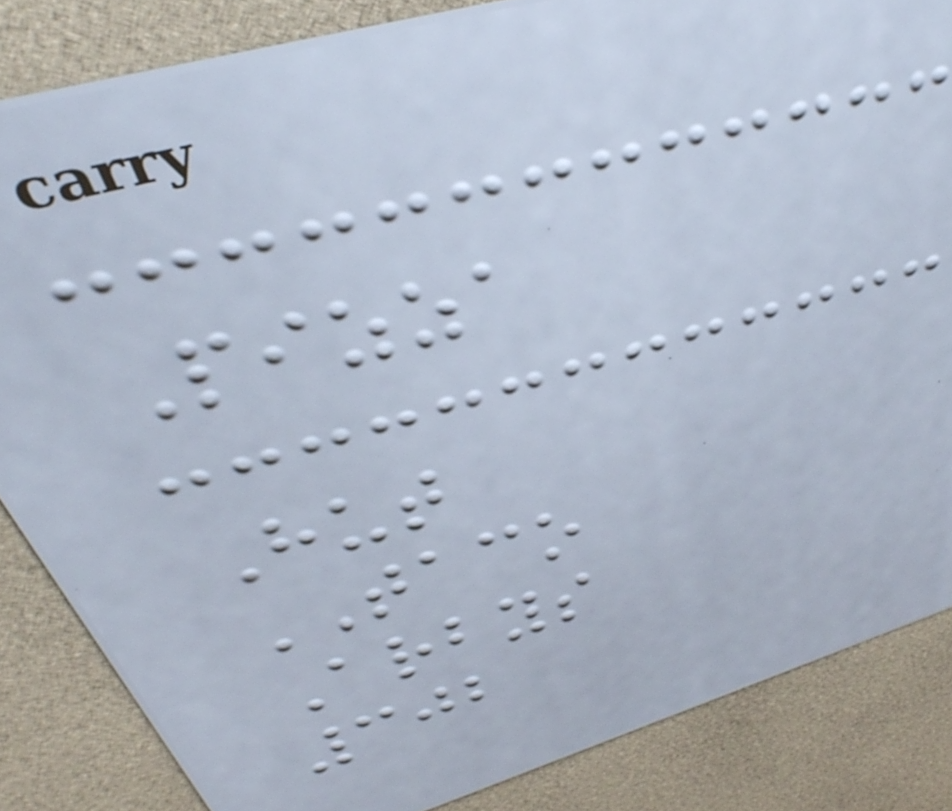Pizza
Hut
TACO
Arbys
302
